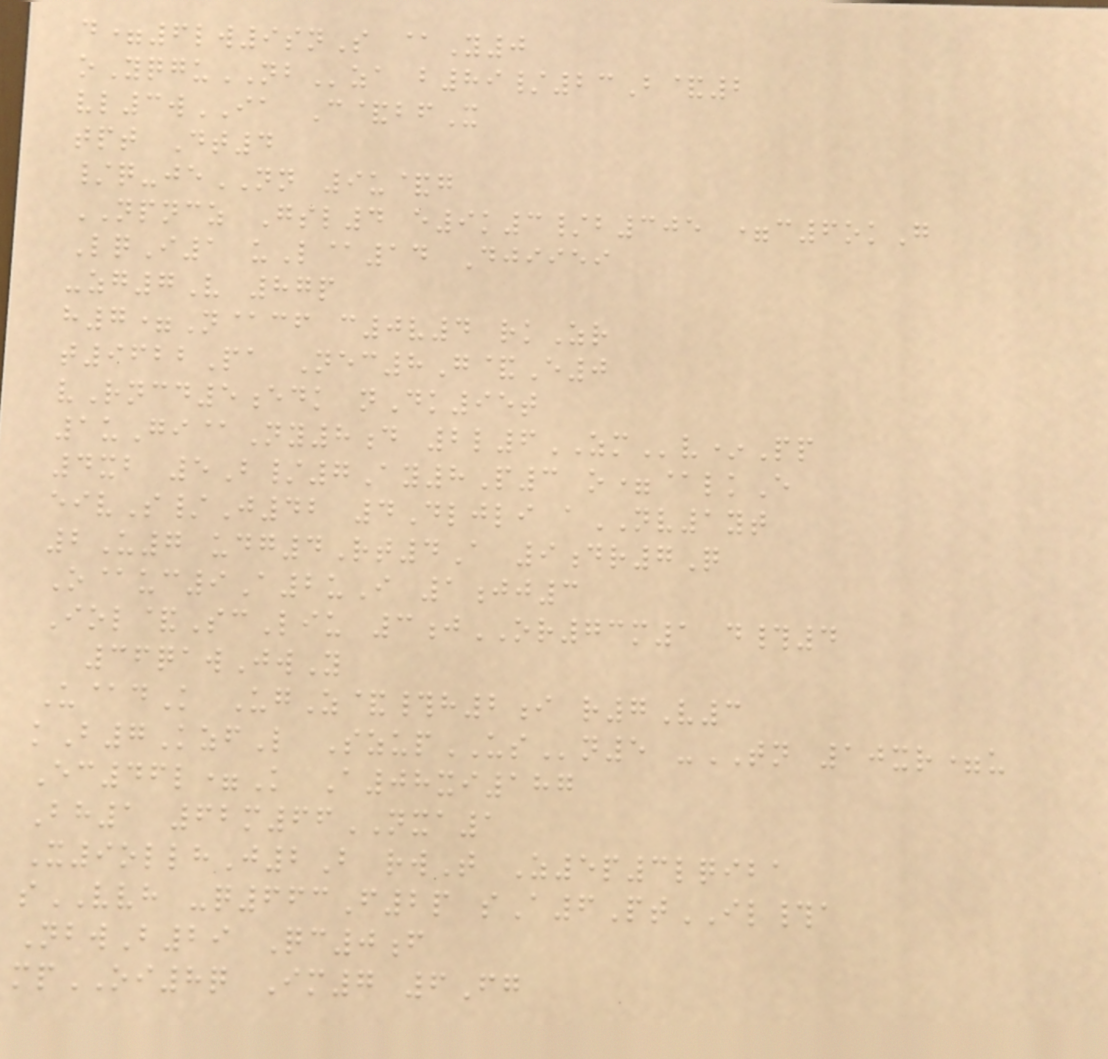d=6lw9snS @Y0
oYqguNBza b89/23B&2
vl3wIA C&bfX
tpt Dt4
/q-jeNN 9u&g
NPNCZ Gsl4 e9k3/b305 =c6okG
LqI1 uL@14 Djiiei
-zg7V 87p
h7=N@cf c0v4 rkZr
t9622Pa Nec8G&E0
vRncd5edk nDk95t
1uGi@Ny8d 2l6ZMv*Pp
4xb 5B/7Ay8P3 o=@lkE
eivS/J42 4Dljli aNV1yt
2U7 udg4Rt4A 9dr7Q
O@uc9A2uI 1jj3
Iol&ScLiu 3jOR73m1 d#4
36qawJwY
U@dK UgZ&#h2i r7V3
kB7KzfL SzupUSn5 -TN 10xr=u
Ec46l=K A08xi187
Bh1 62m66NXA1
X9ollhJ2B rwT Z5p3lqiba
sVVH -q663F2p sA6PtIL#a
NbwB29 Qc0f
mpOI8q Im7 6Fg
